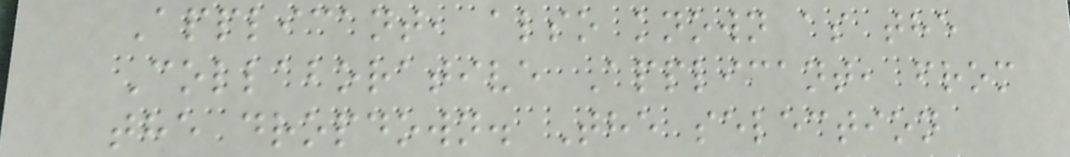Applicant, also known as the
Collaborative Applicant, from
the dropdown. The selection
